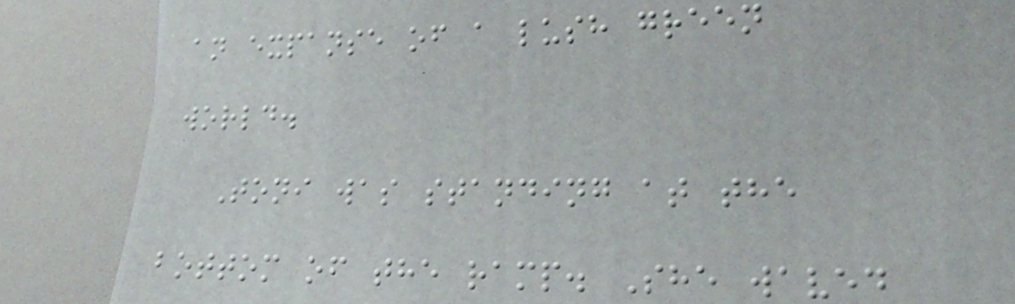an expanse of a lush green
world.
Toni was standing at the
bottom of the ramp. She waved
